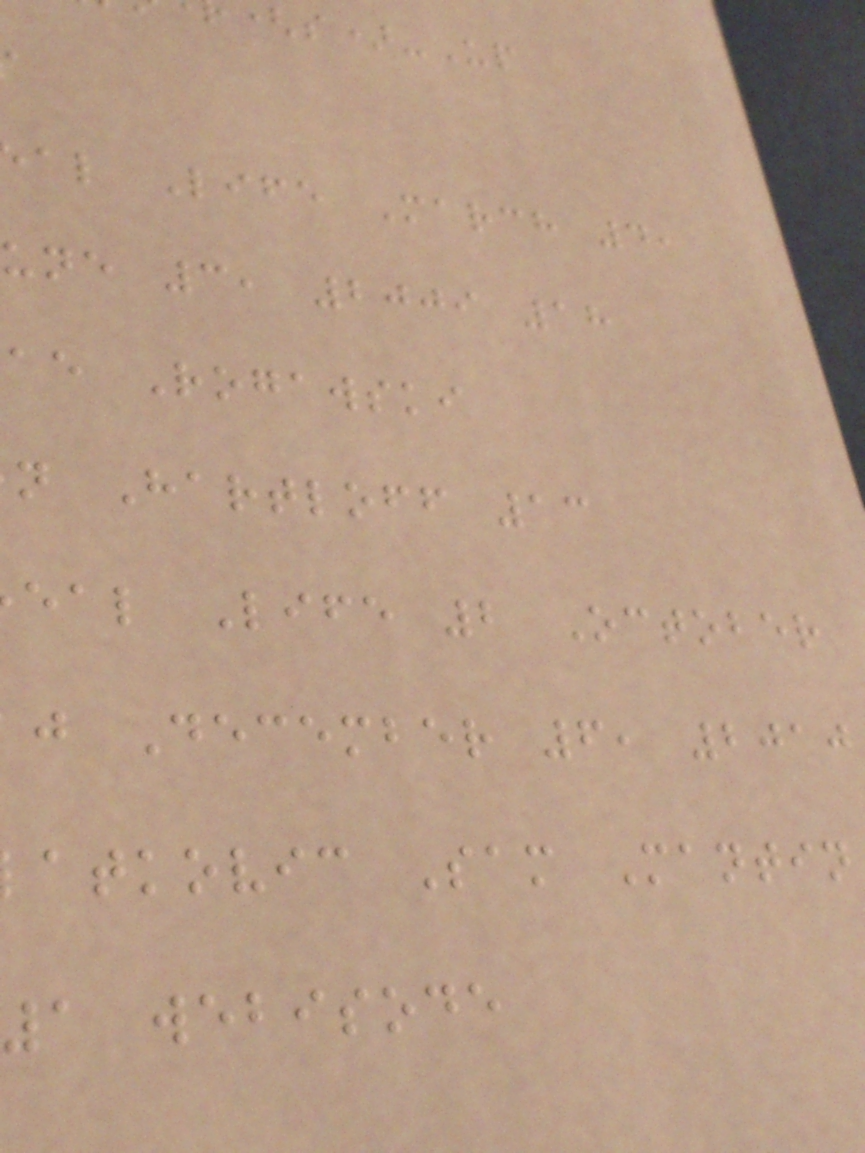s)-Up
al Life March 4,
une 3, 2009 18
ae Rogawski
n Hartloff 13
eal Life 2 October
j December 6, 2010
atkovic Sam Mantin
1 webisode
